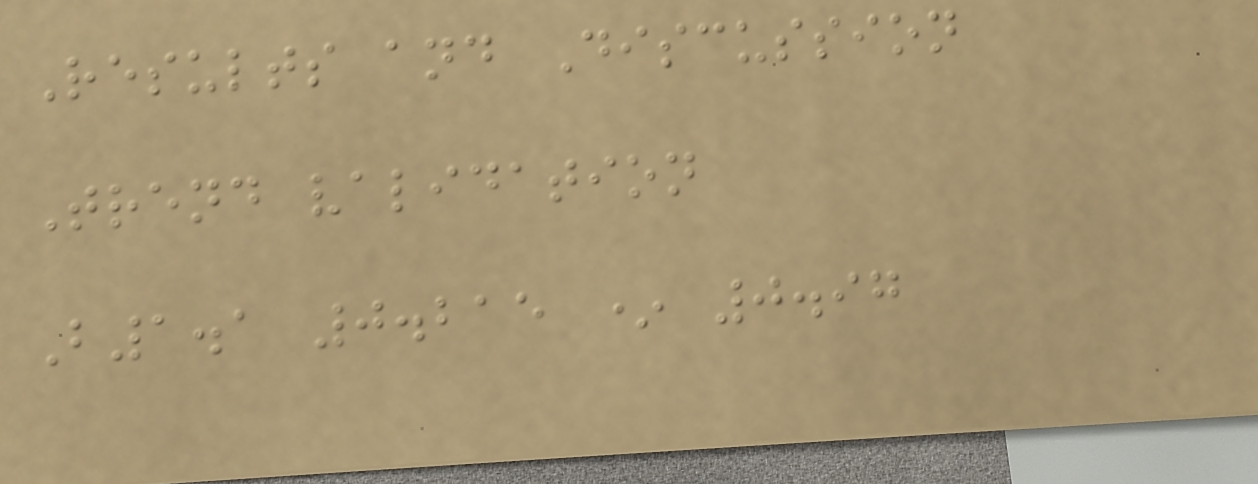Results and Discussion
Trend validation
B1.1 0.215 * 0.97
